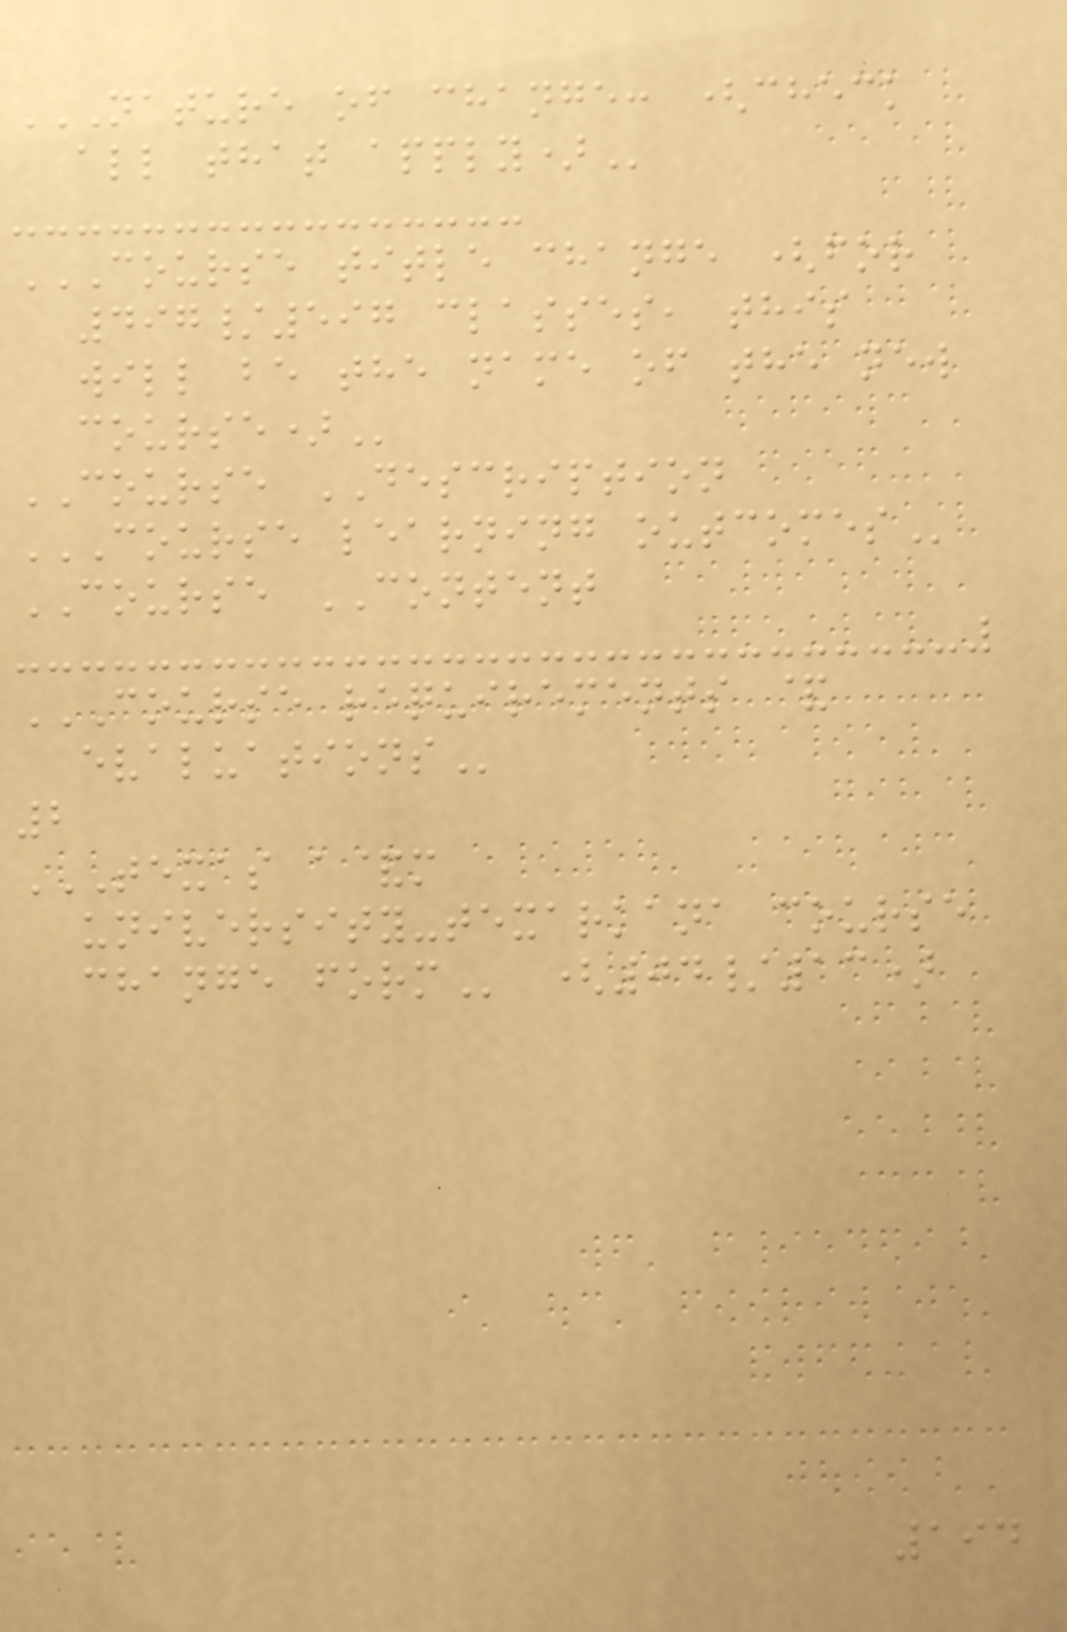NATURE OF CHANGE: (CHECK
ALL THAT APPLY)
COURSE TITLE CHANGE (FOR
497/597 CLASSES, THIS
WILL BE THE NAME OF THE NEW
COURSE)
COURSE DESCRIPTION
COURSE LEARNING OUTCOMES
COURSE CONTENT
COURSE REQUIREMENTS &
EVALUATIONS
2
TEXAS A&M
UNIVERSITY-TEXARKANA COURSE
CHANGE FORM (04/13)
194
